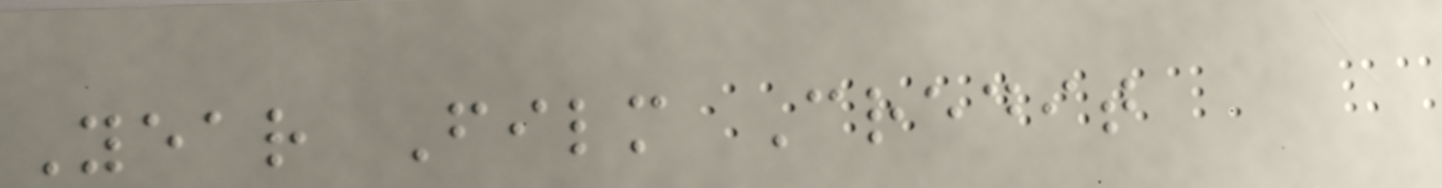Year Film Credit
